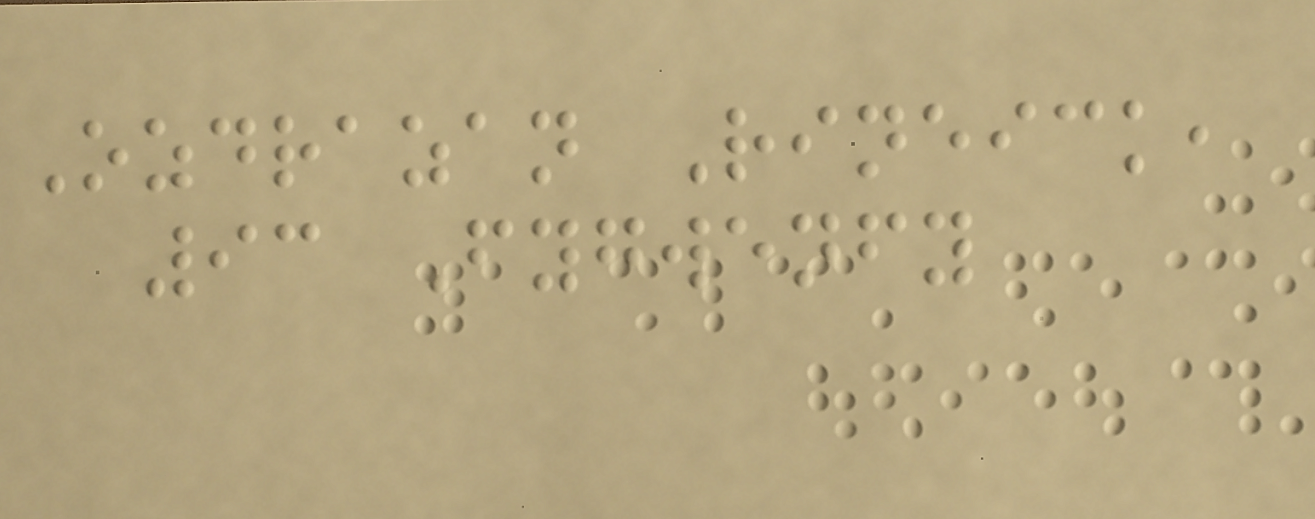Ozdrazan Rineick,
93 Fygwenfy
